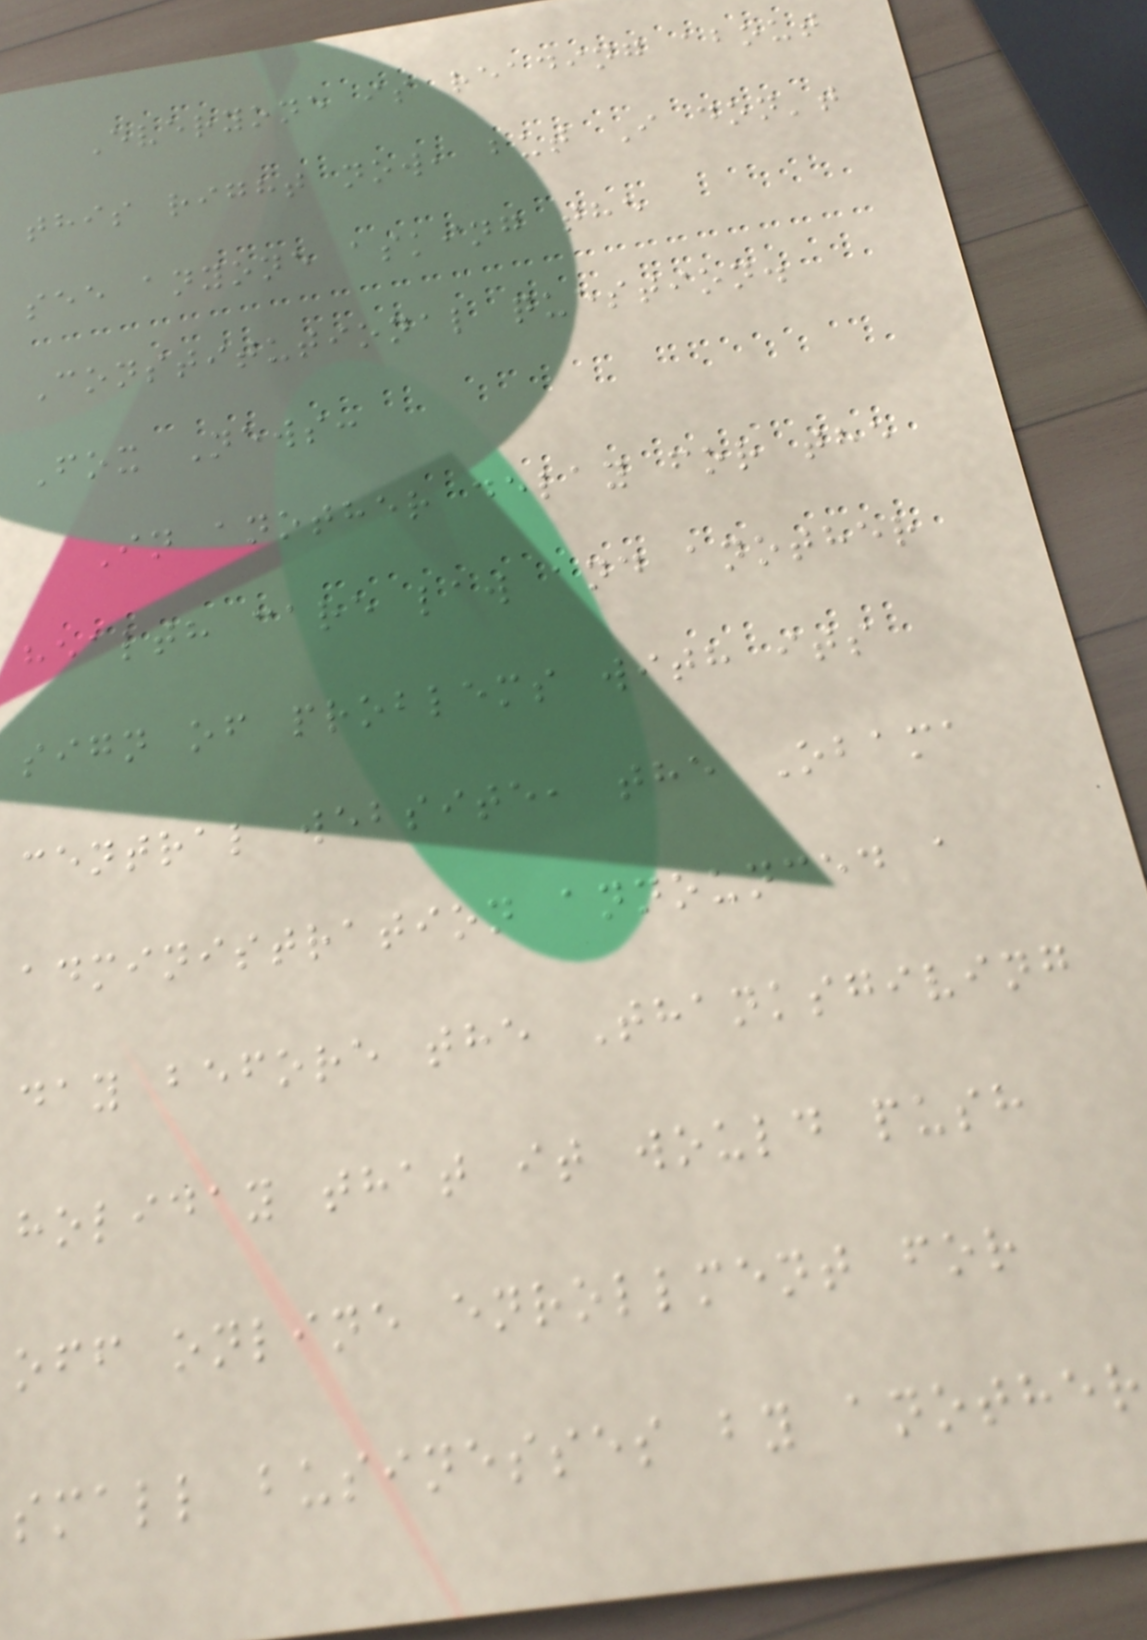Everyone is reading about
this right now, but I don't
see anyone asking the
Constitutional question.
Fox News:
In another delay for the
health care law and another
sign of problems with its
central website, the Obama
administration announced a
day before the Thanksgiving
holiday that it would push
off online enrollment for
small businesses by another
